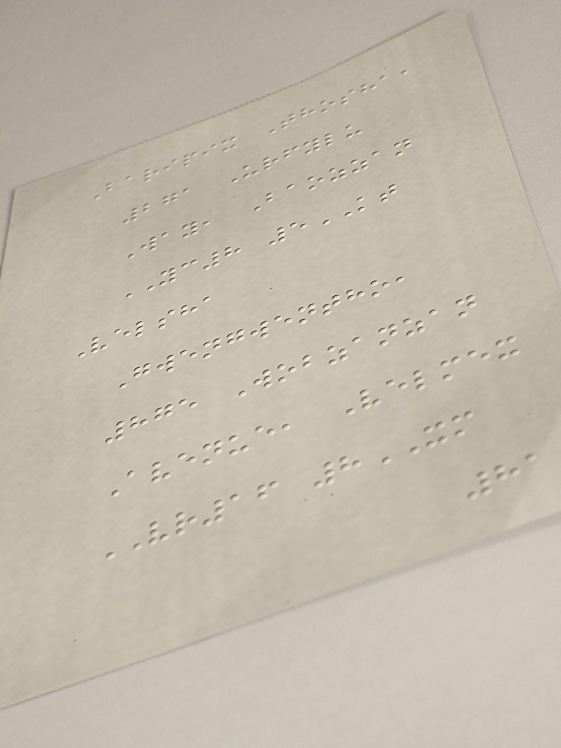Baripix Thosha,
271 Urfylu
Way, Baozzan
YC8 5KT
Velsha
Gwengwentho,
875 Wobzanzan
Avenue, Velmex
VR16 8XM
81
